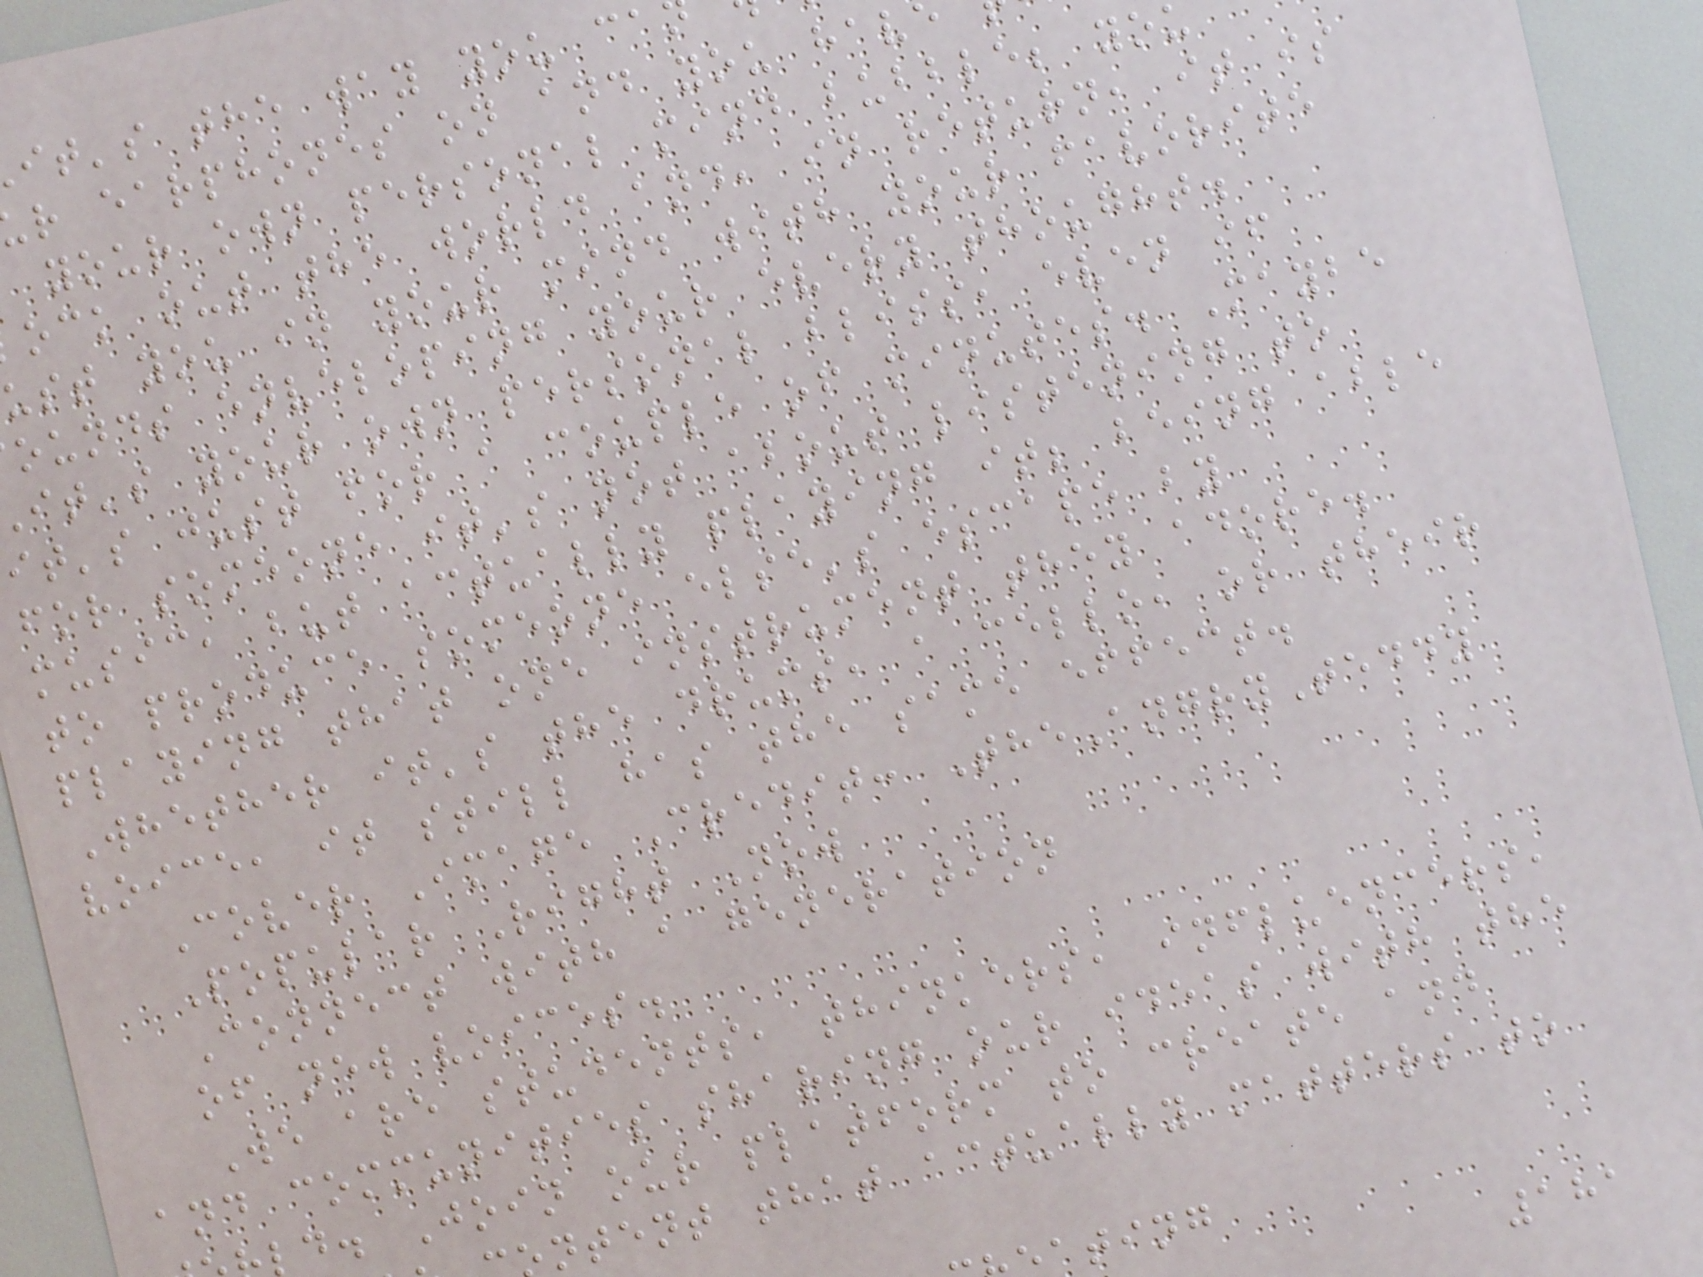it's the way you ca
r earphones on and you hav
your own personal mind bubble; you
ock out the world and, in return, it is
ust you in your mind with your favorite
ounds enveloping your every thought.
it's your own personal bliss, even if
it's just for a couple of minutes. Maybe
for someone it's not about listening to
music, but actually playing it; being able
to produce someone else's escape by
playing that one instrument they adore.
Whether it's the drums, a cello, or their
voice, it still has the same effect.
Cover Image Credit: TheAngryTeddy
Popular Right Now
Connect with a generation
of new voices.
We are students, thinkers, influencers,
and communities sharing our ideas with the
d. Join our platform to create and
ntent that actually matters to
181
